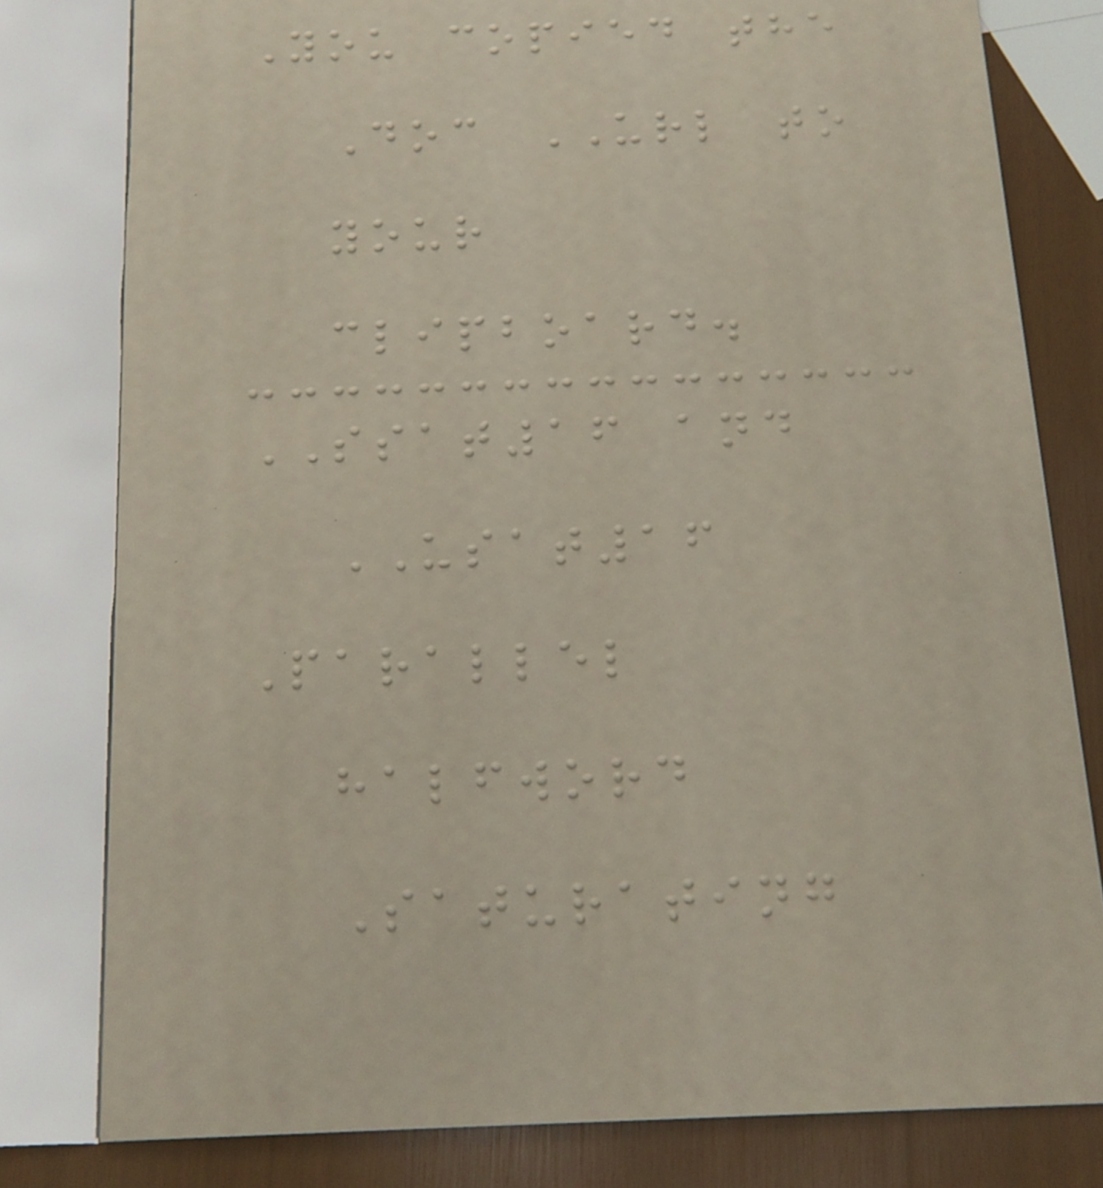You copied the
Doc URL to
your
clipboard.
SSAT16 and
USAT16
Parallel
halfword
Saturating
